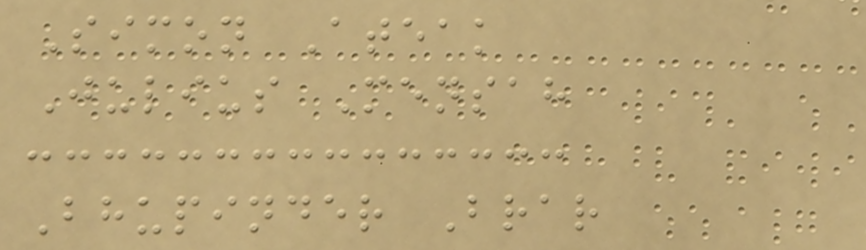Simon Ateak
Julius Mensah
Bhupinder Brar
